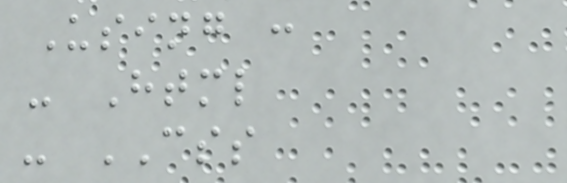Using :
- Html
- CSS
